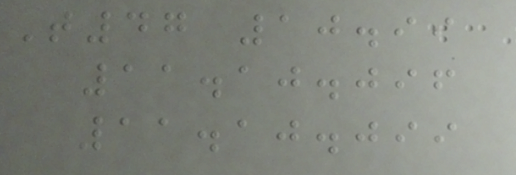T47 10.99
11.10.096
11.10.099
